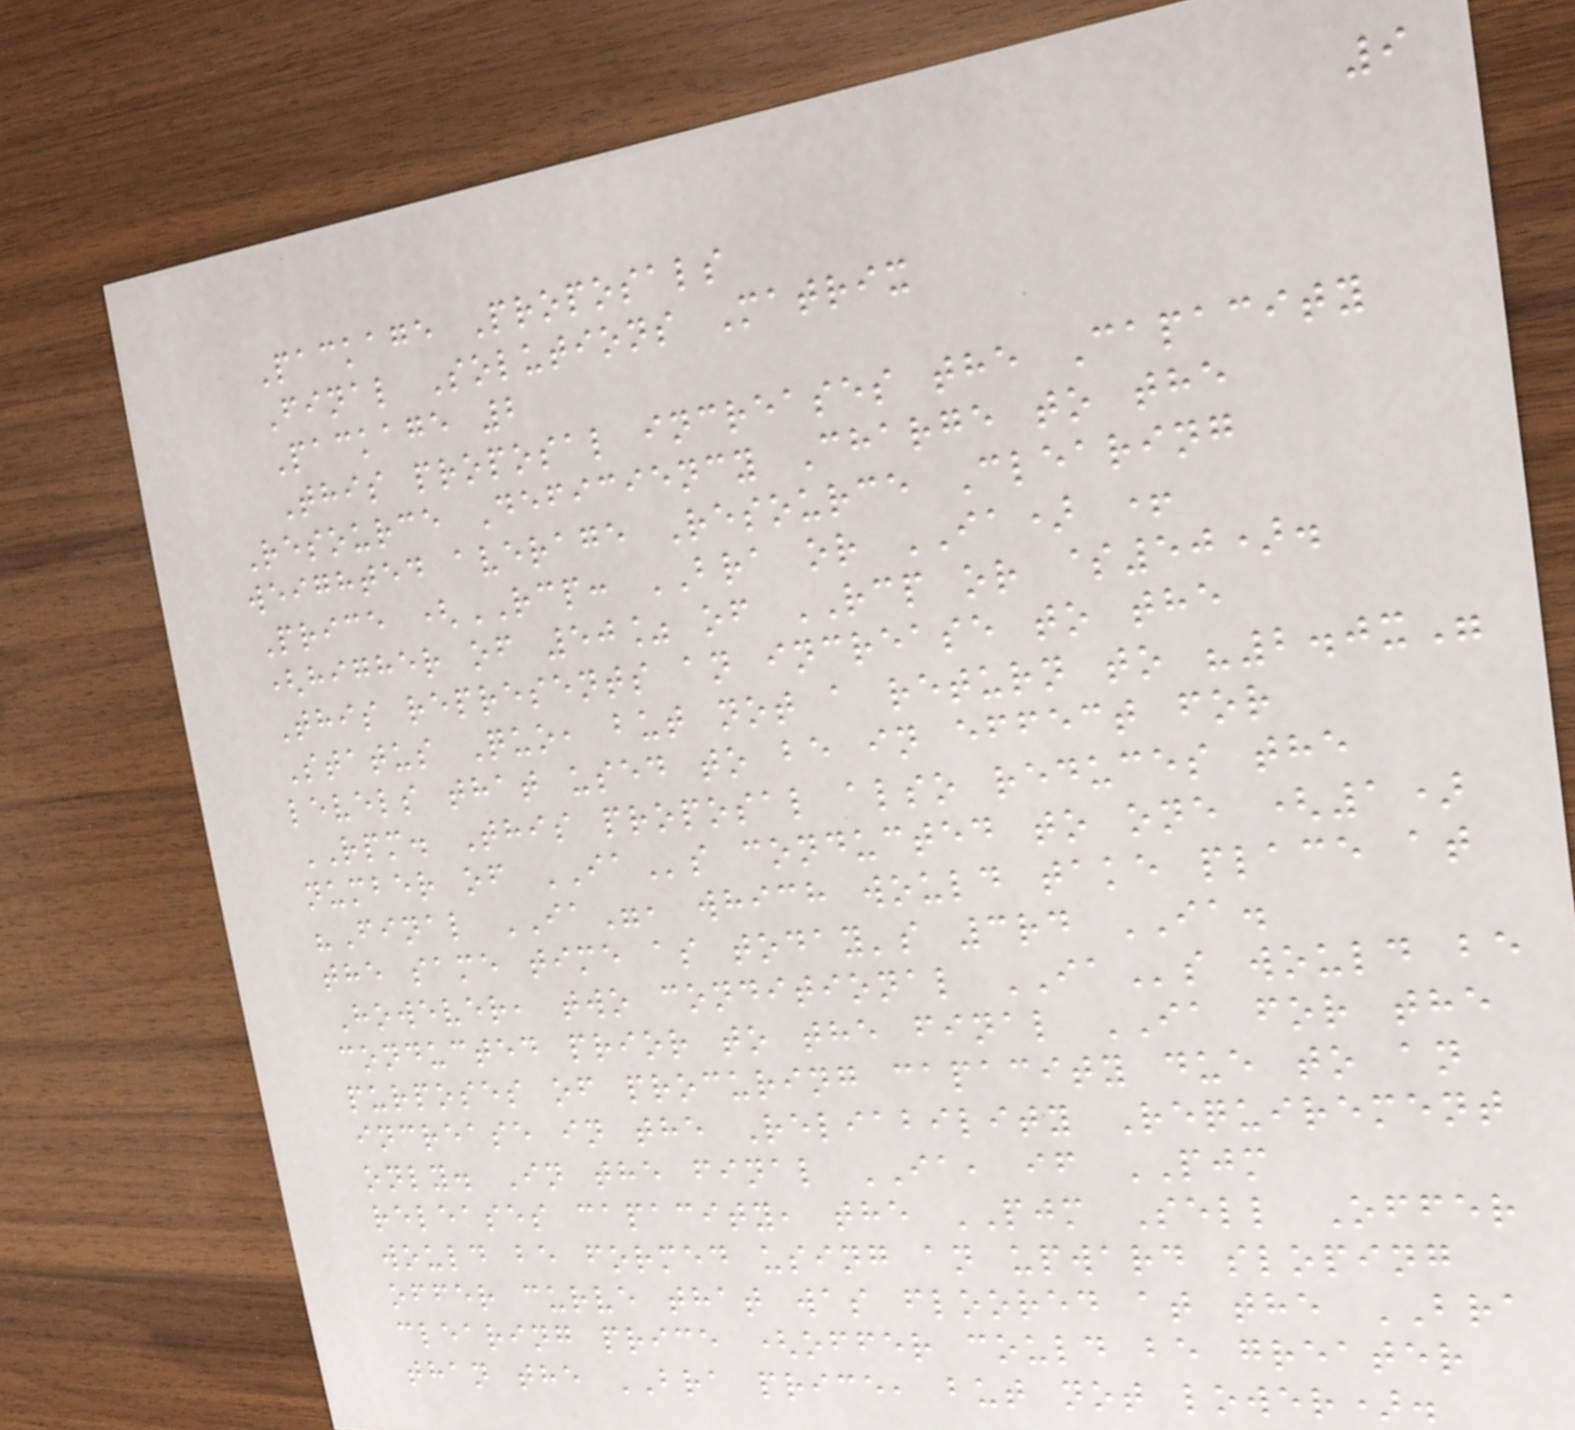9
Package Proposals
Final Solutions Matrix
Package 2
This proposal increases the Capacity
Resource Deficiency Charge to the
weighted average Resource Clearing
Price (RCP: BRA or IA) +
(higher of 50% of RCP or $50).
This represents an increase to the
Status Quo, but not a return to "2.0x"
levels that used to be in effect for
RPM. This proposal also reduces the
number of IAs conducted to one (1)
"Final IA", which would take place at
the same time as today's 3rd IA.
However, two conditional IAs would be
conducted prior to the final IA for the
purposes of procuring capacity due to an
increase in the Reliability Requirement
only. In the final IA, if PJM
releases capacity, the PJM Sell Offer
would be formed using an upward sloping
offer curve that was floored at the BRA
clearing price (offer could be greater
than the BRA price, but not lower).
